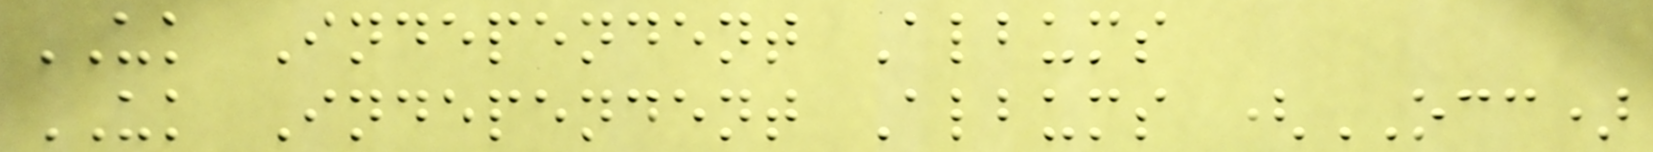UK Independent Albums
UK Independent Albums (OCC)
